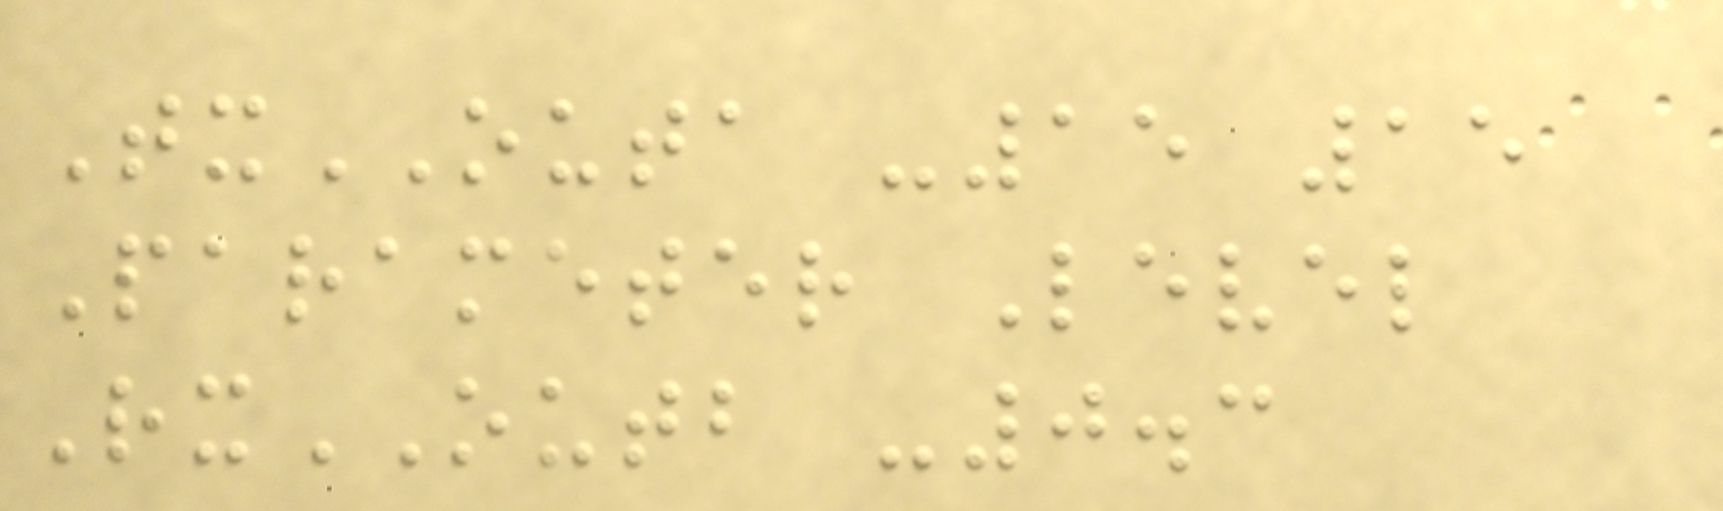TxOUTA -15 15
Parameter Level
RxOUTB -0.3
